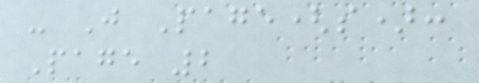- J Page(s):
Page 2
